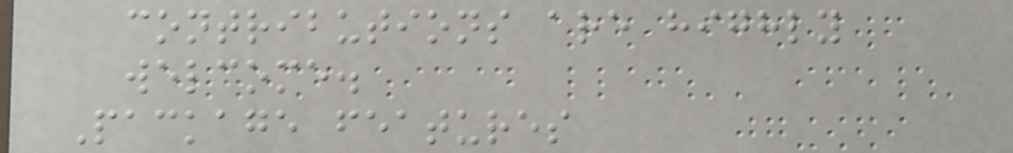contributions are highly
welcome.
Package features
